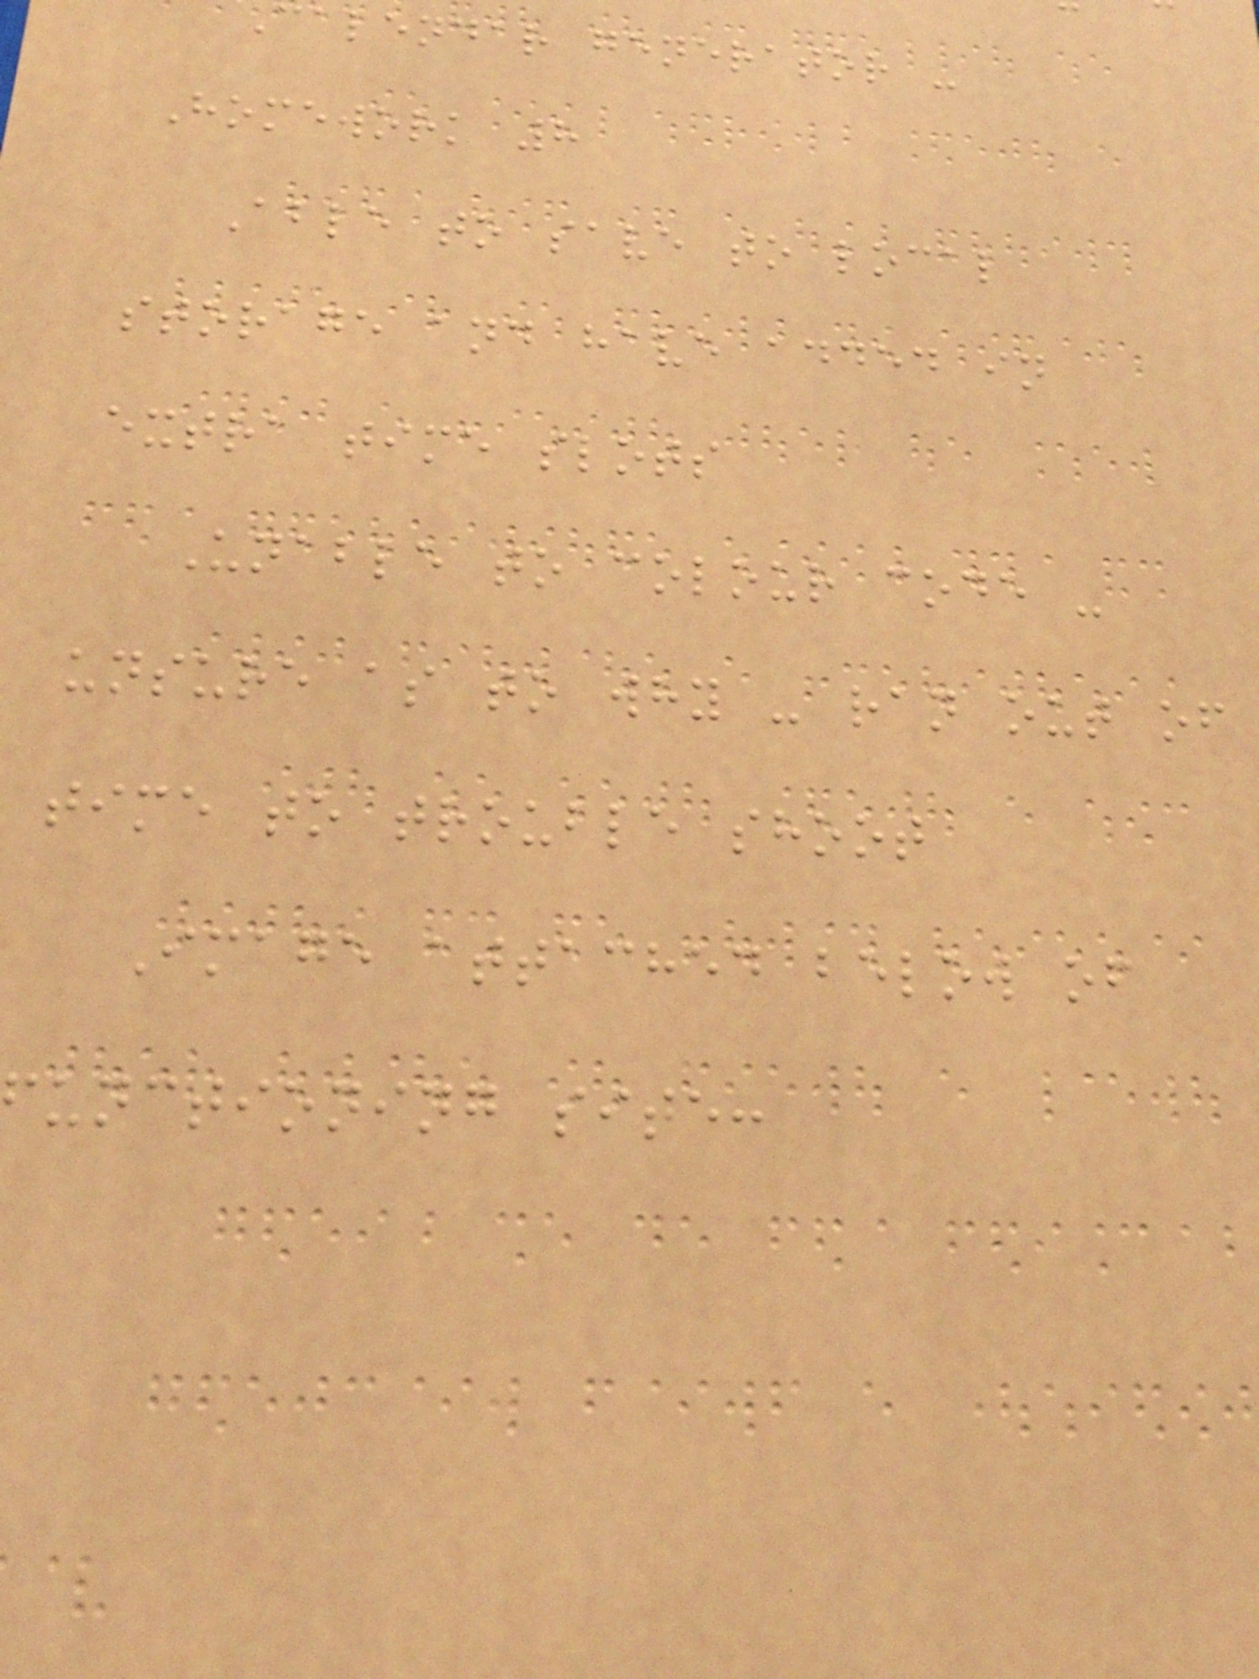calendar generator -
Homework 8
Able to save to local
storage and have added in
extra time slots
Unable to colour code -
unsure as to why - ran out of
time to trouble shoot
Image attached below of
unctioning site:
